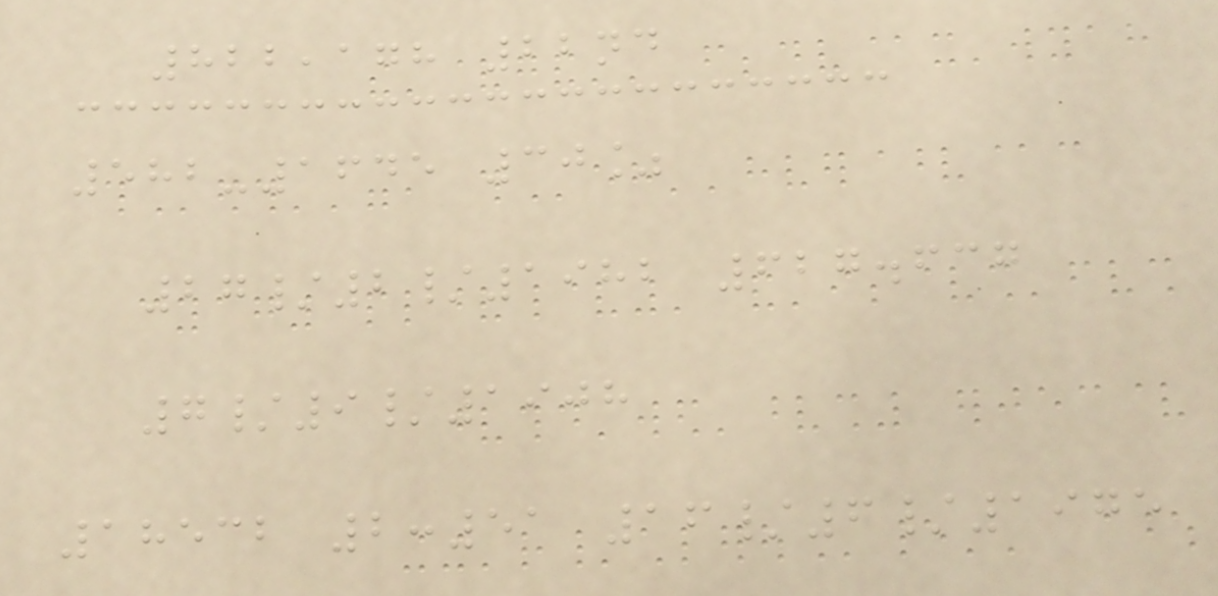822,178 22nd
582-1645 30%
27/2/1982 627.637
7/9/1908
18532 2:51 16/6/1975
